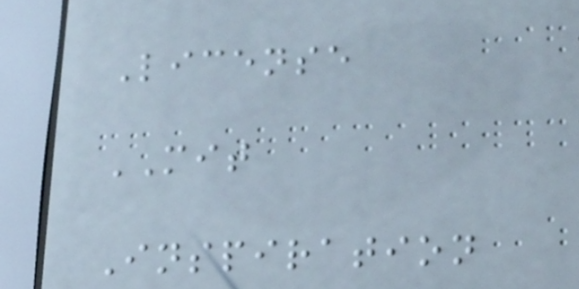License
MIT
Inspiration
